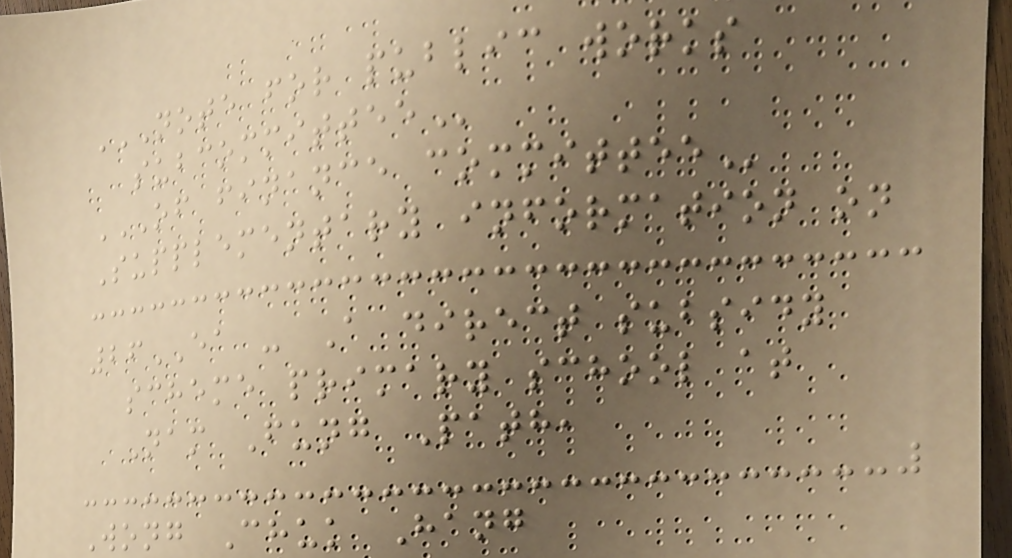NOTE FOR PUBLIC WORKS
SUBCOMMITTEE
OF FINANCE COMMITTEE
Supplementary information on
26EA - A direct subsidy
scheme primary school at
Nam Fung Path,
Wong Chuk Hang
